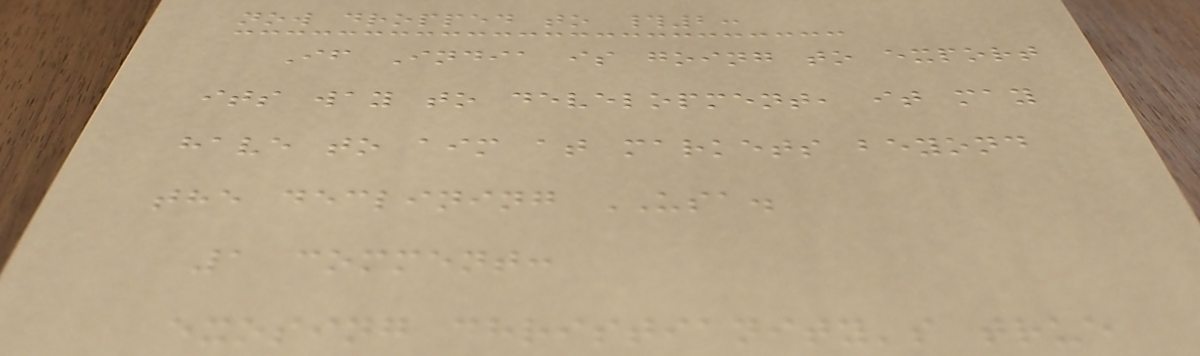now dropped to #2:
If India is going to export
its way to development, it may
have to aim at markets beyond
the declining USA.
1 comment:
exosing christianity's true
